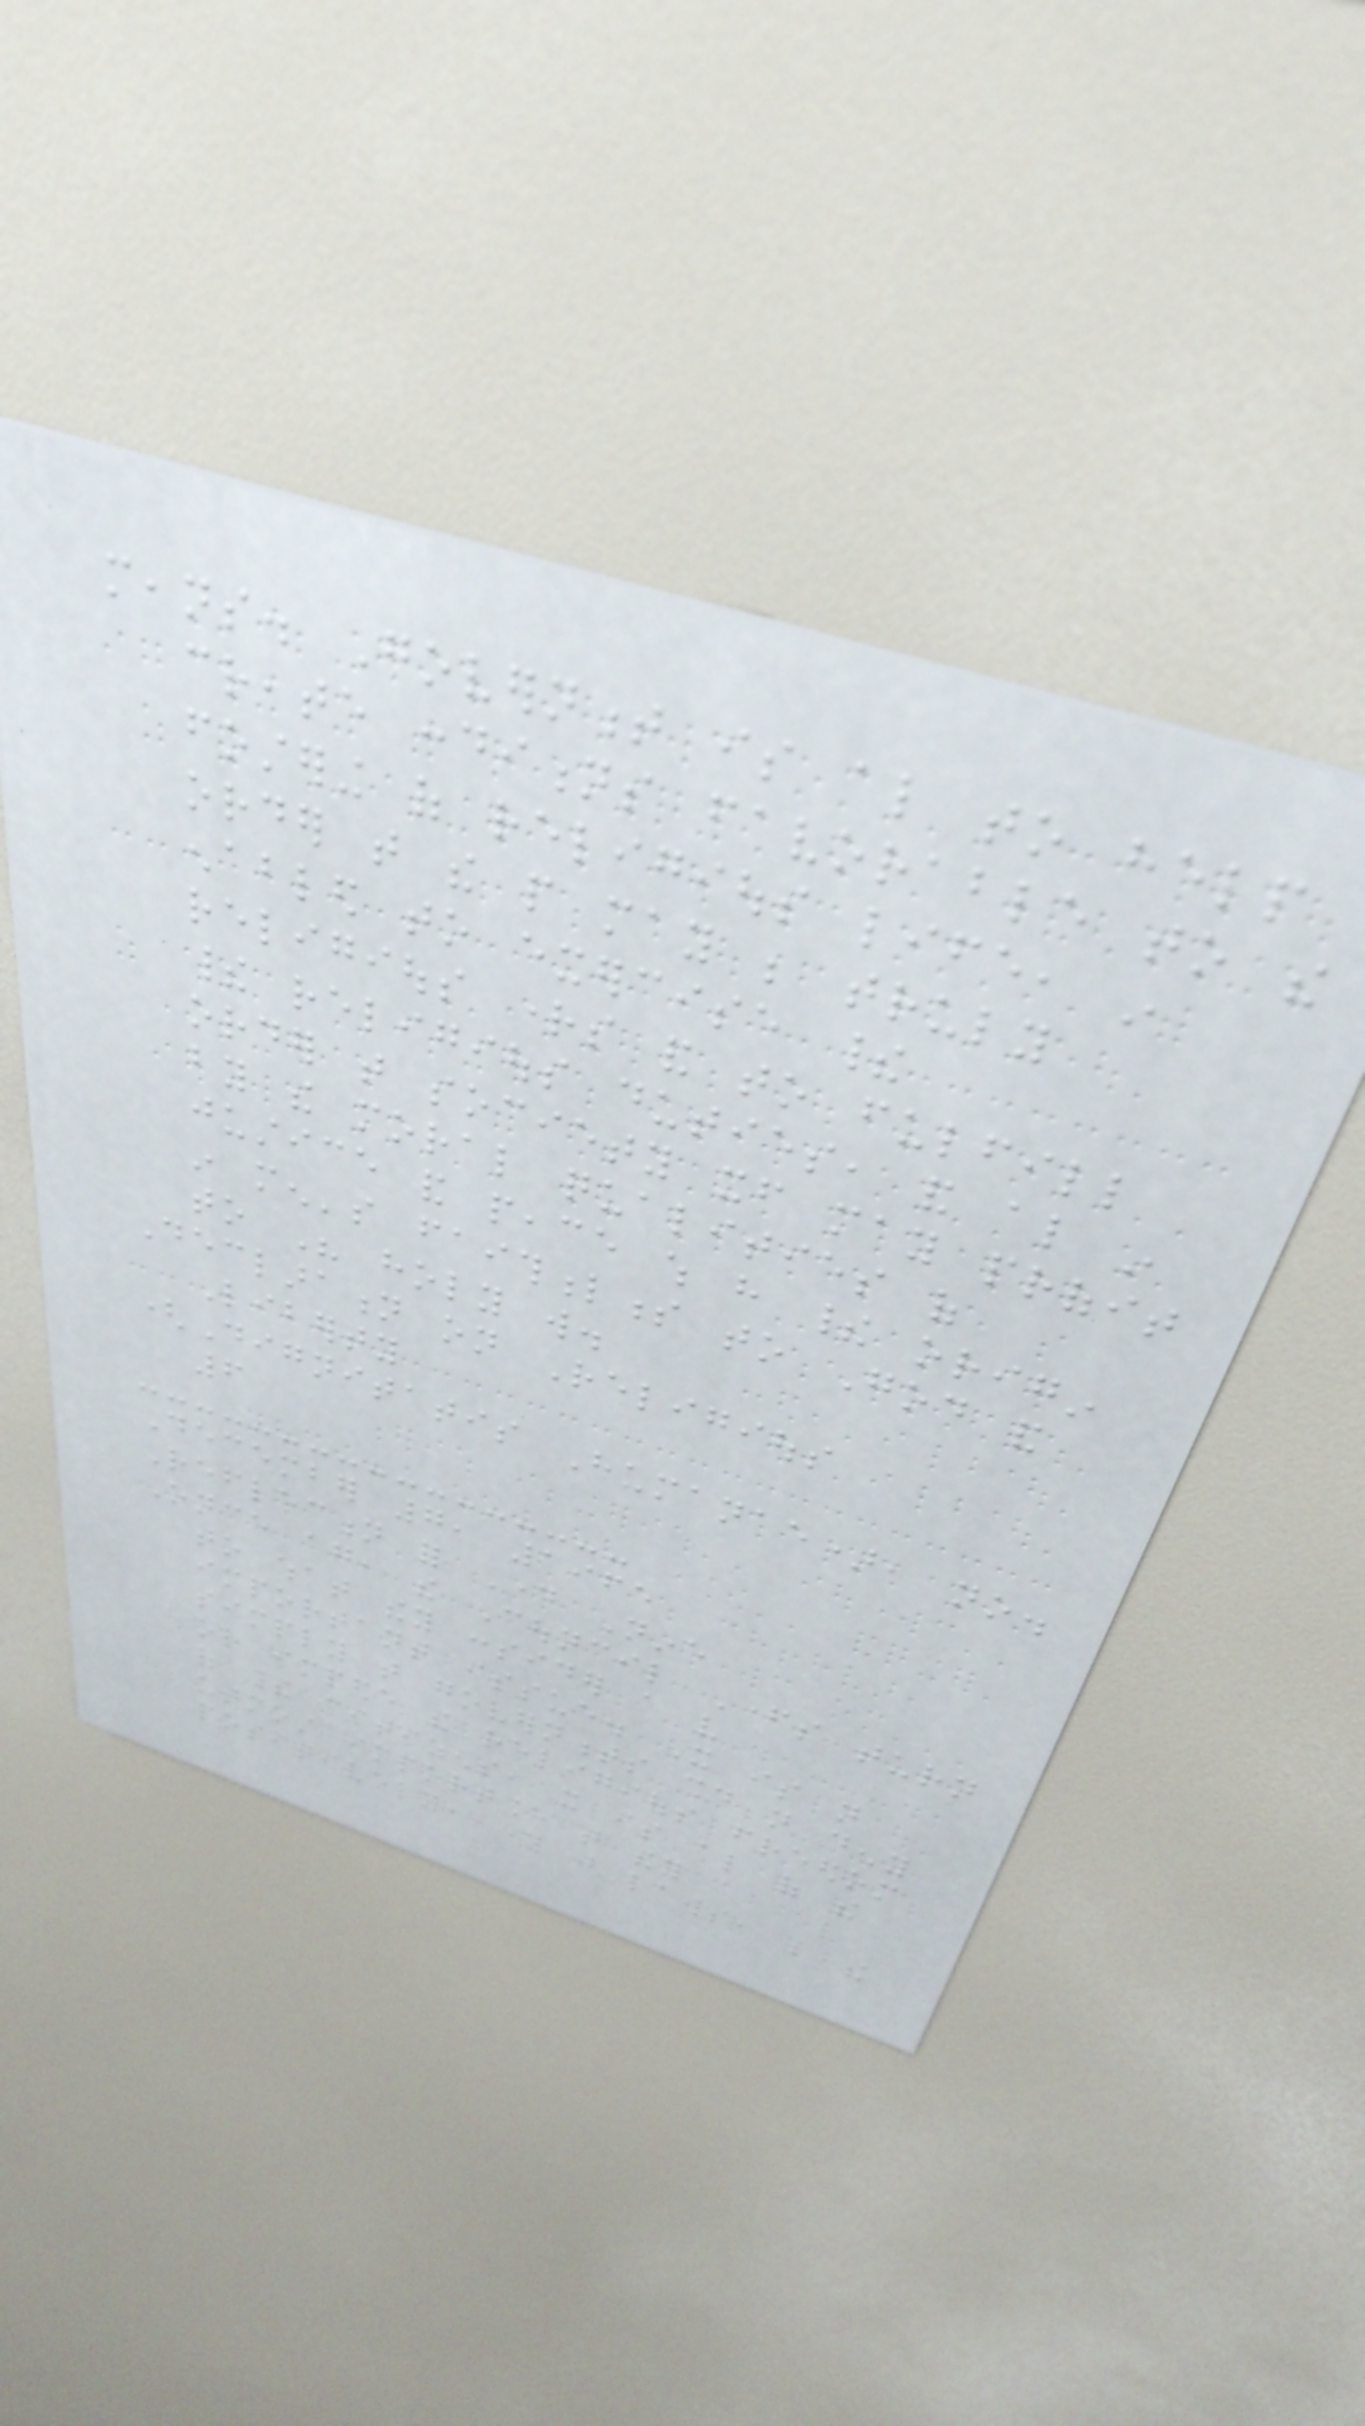means. Government is also to help
create conditions favorable to the
fostering of religious life, in
order that the people may be truly
enabled to exercise their
religious rights and to fulfill
their religious duties, and also in
order that society itself may profit
by the moral qualities of
justice and peace which have their origin
in men's faithfulness to God and
to His holy will.
Declaration on Religious
Liberty
(Dignitatis Humanae), no.
6
December 7, 1965
Reflection for Day Nine
Once again, the Council Fathers turn
to what they consider a very
important issue. It is not
simply that governments should not deny
or impede the religious freedom
of their citizens, it is also of the
utmost importance that they
positively, through just laws, be the
